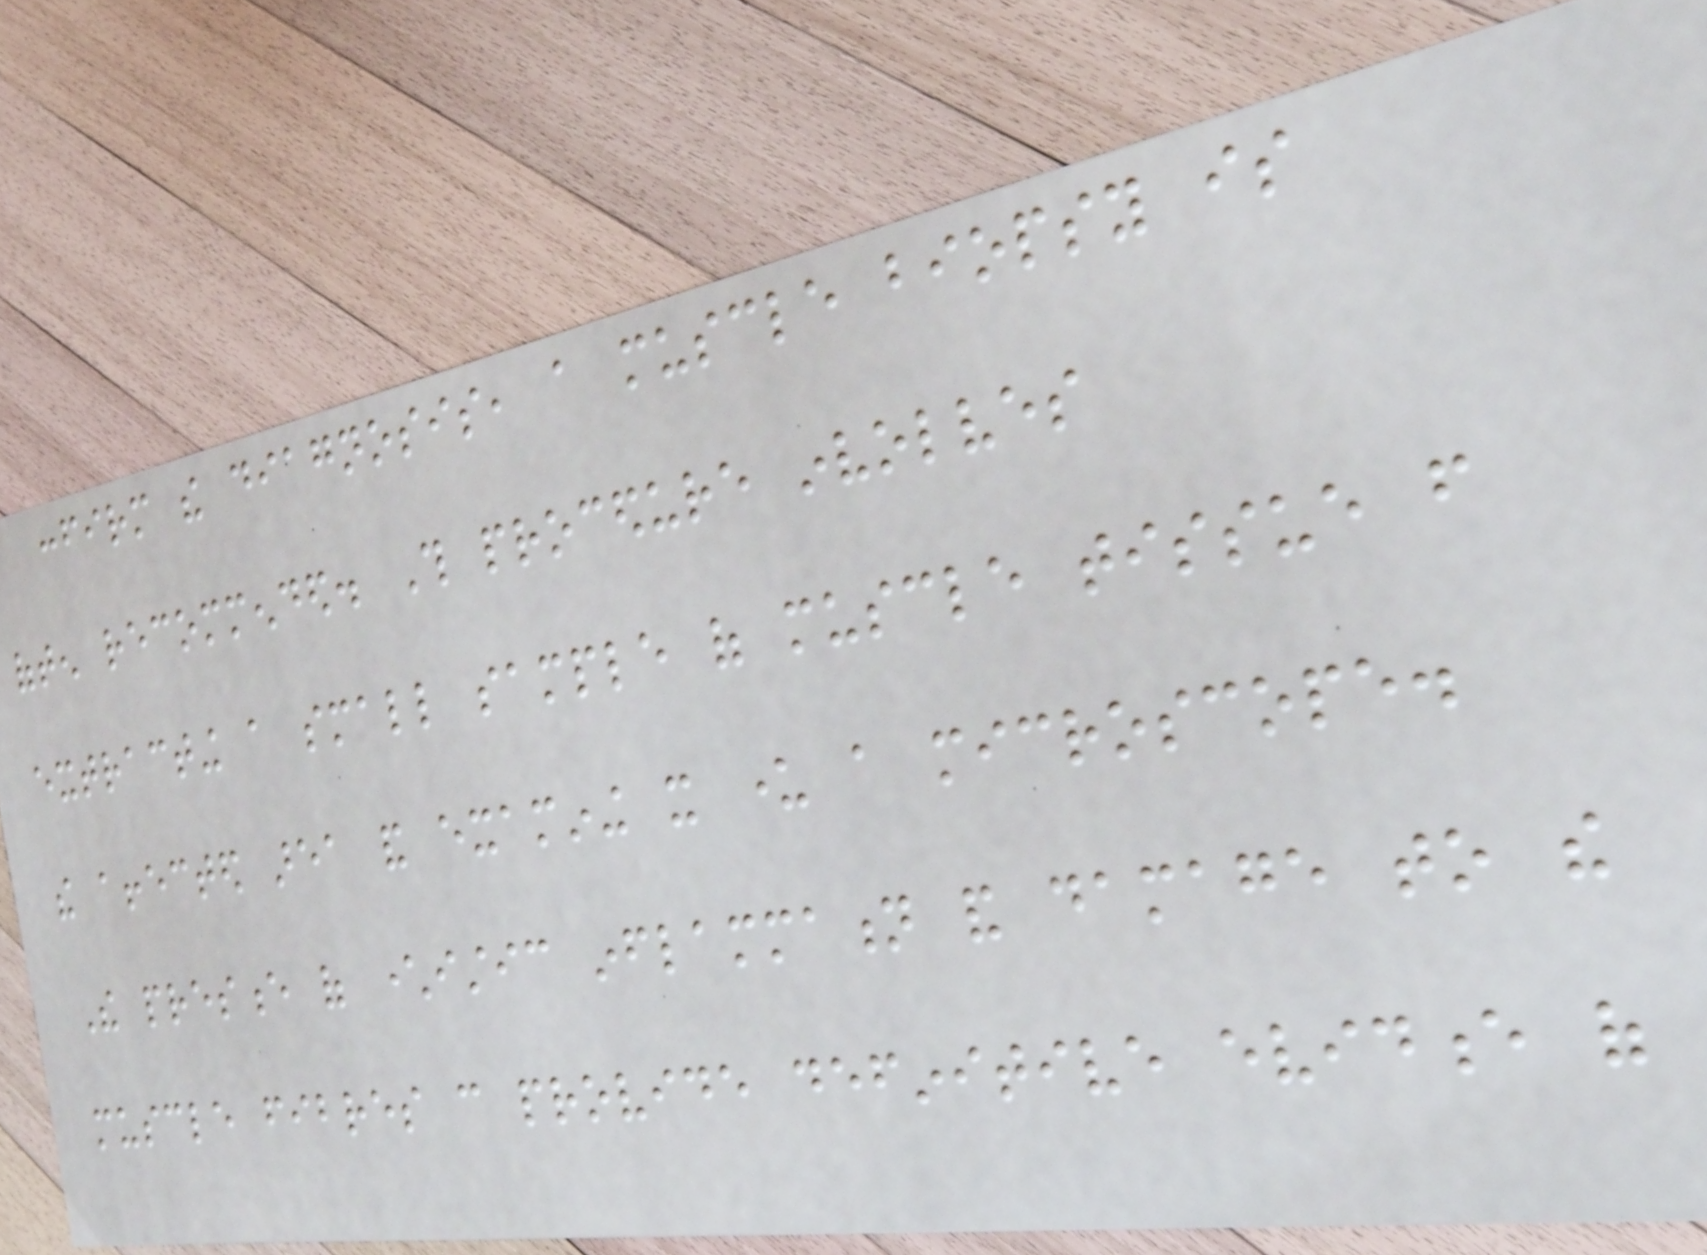confirm the diagnosis, a muscle biopsy is
often recommended. This procedure involves
extracting a small sample of muscle tissue from
the affected area and examining it under a microscope.
The presence of characteristic inflammation and damage to the
muscle fibres can provide definitive evidence of
